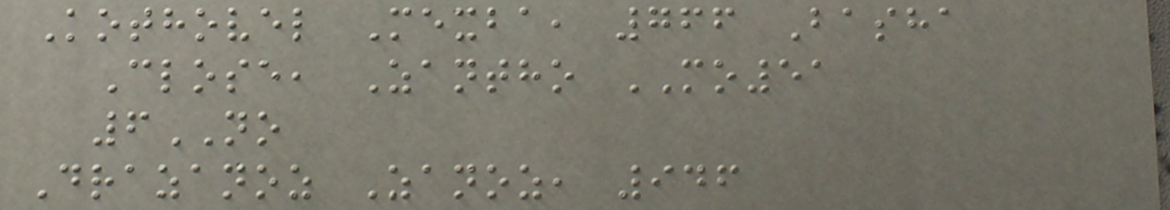Kothovel Mexba, 766 Basha
Close, Zantho MO51
6NO
Drazanoz Zanoz, 946
